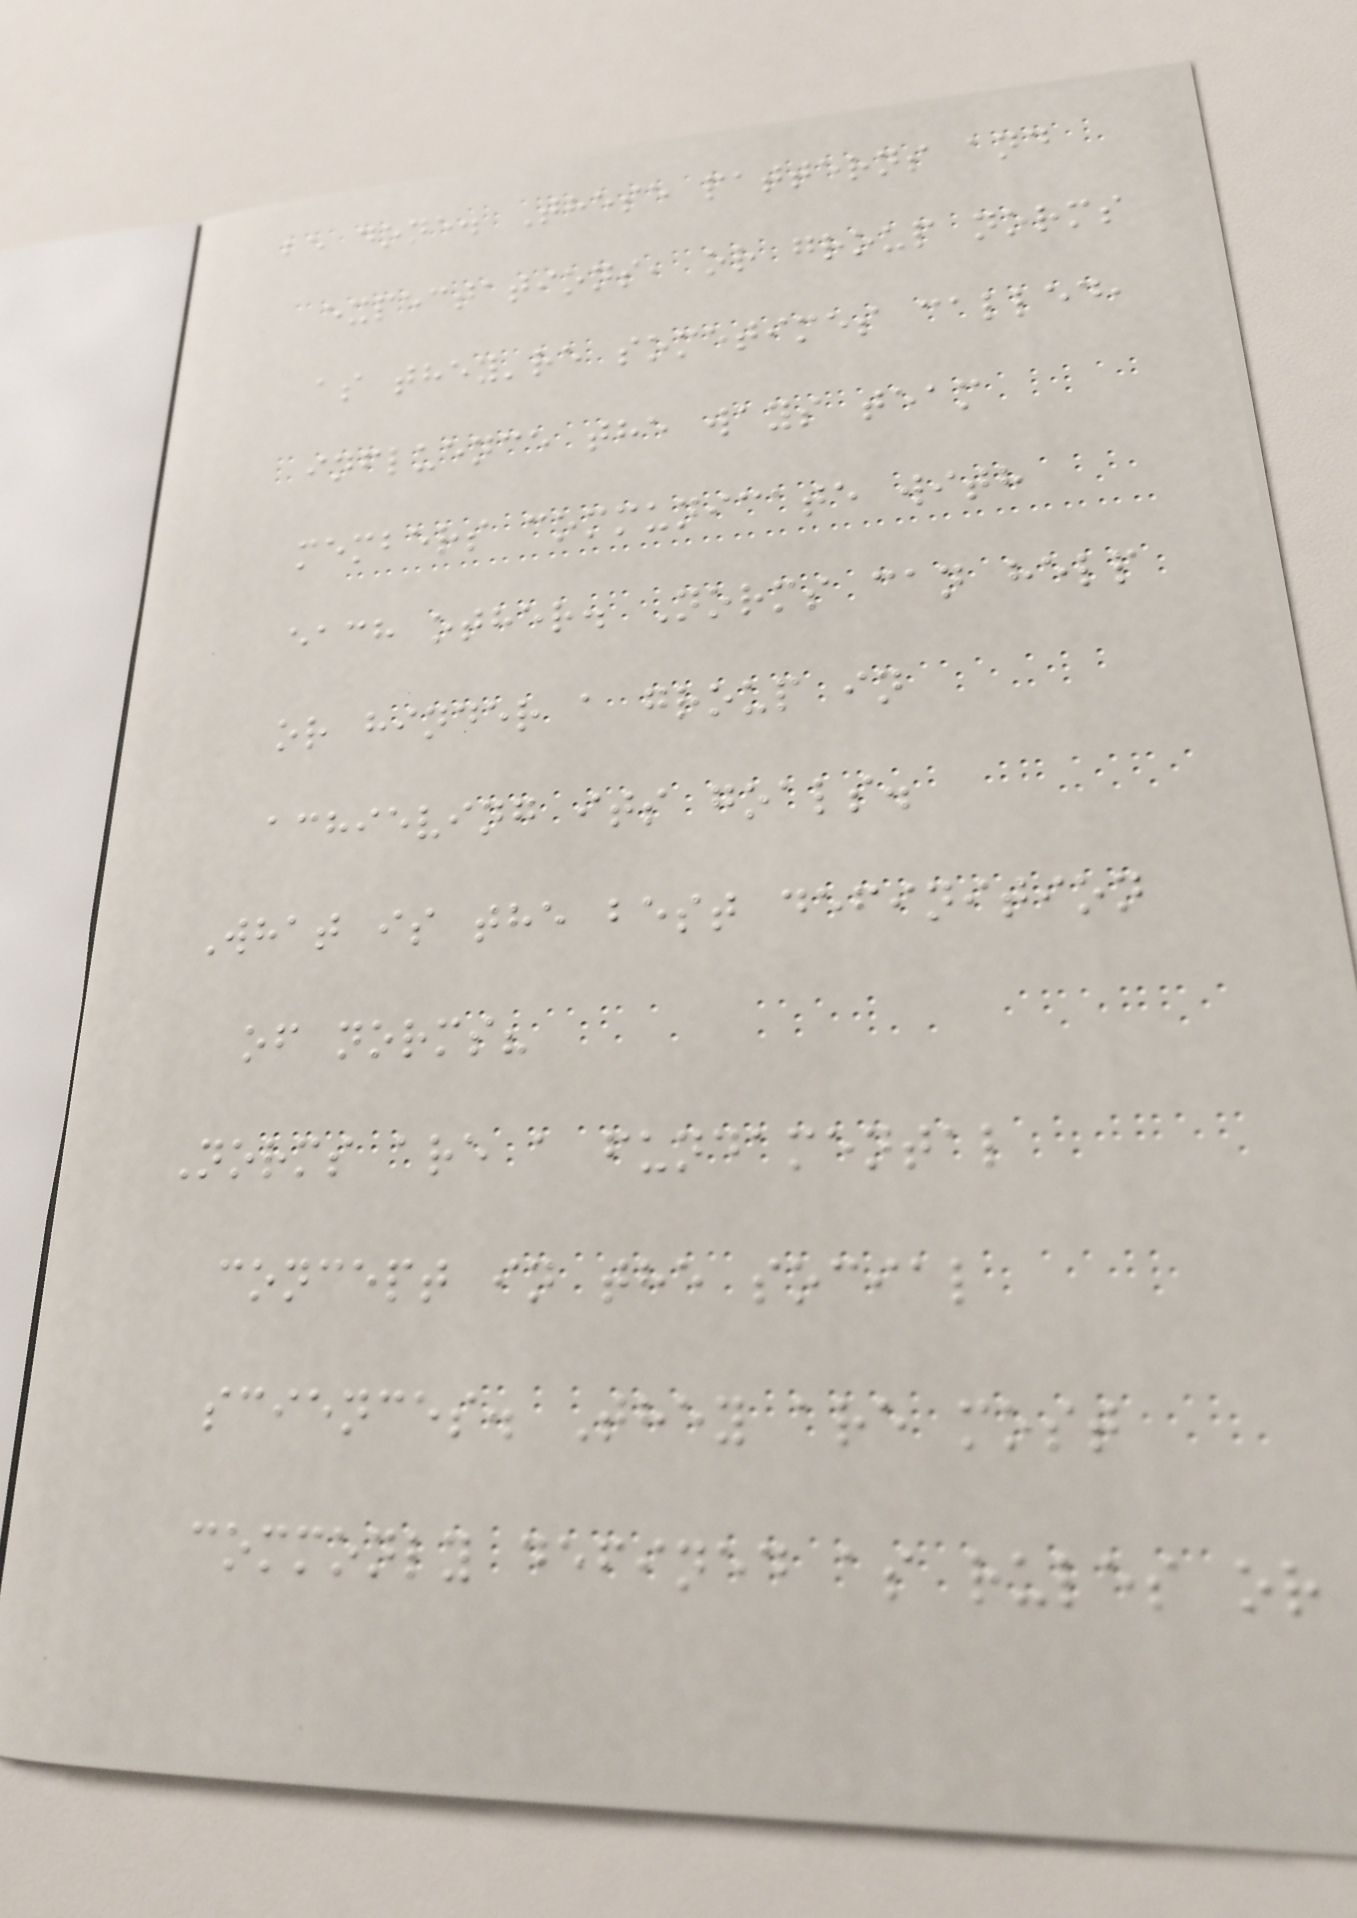be done. These patterns and
expectations, or group norms
as they're sometimes called,
influence the ways team
members communicate with
each other. Norms can help
or hinder a group in
achieving its goals.
What is the best definition
of norms?
Norms are a fundamental
concept in the social
sciences. They are most
commonly defined as rules or
